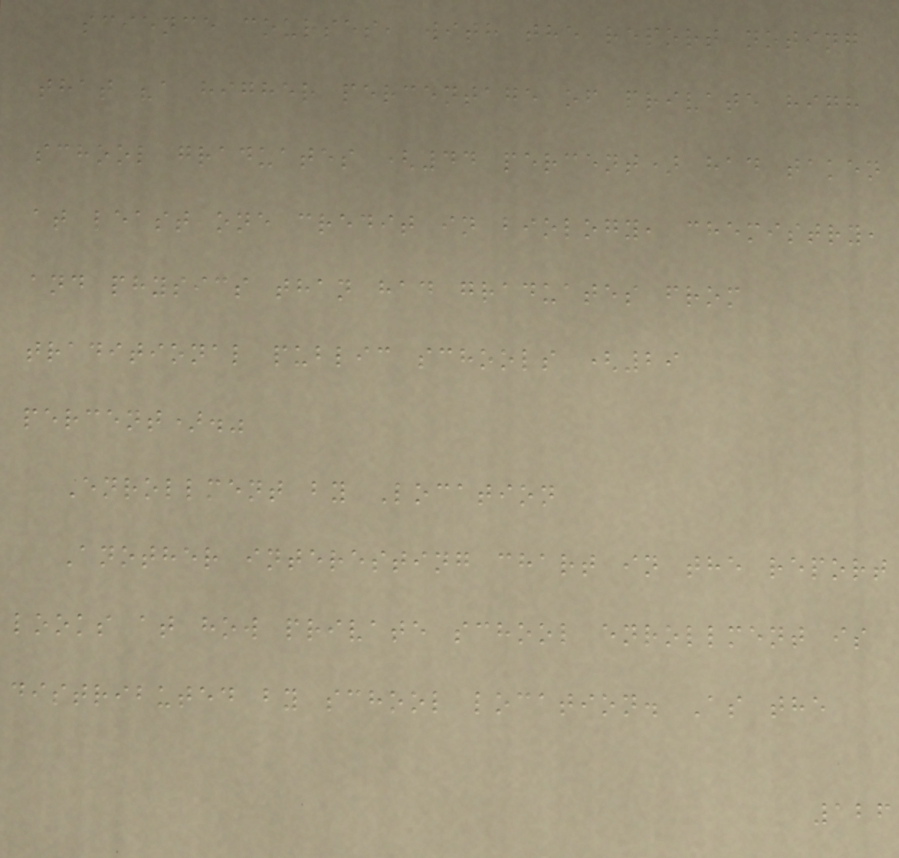science courses, with the report noting
that "a higher percentage of private high
school graduates (44 percent) had taken
at least one credit in biology, chemistry,
and physics than had graduates from
traditional public schools (29
percent)."
Enrollment by Location
Another interesting chart in the report
looks at how private school enrollment is
distributed by school location. As the
126
